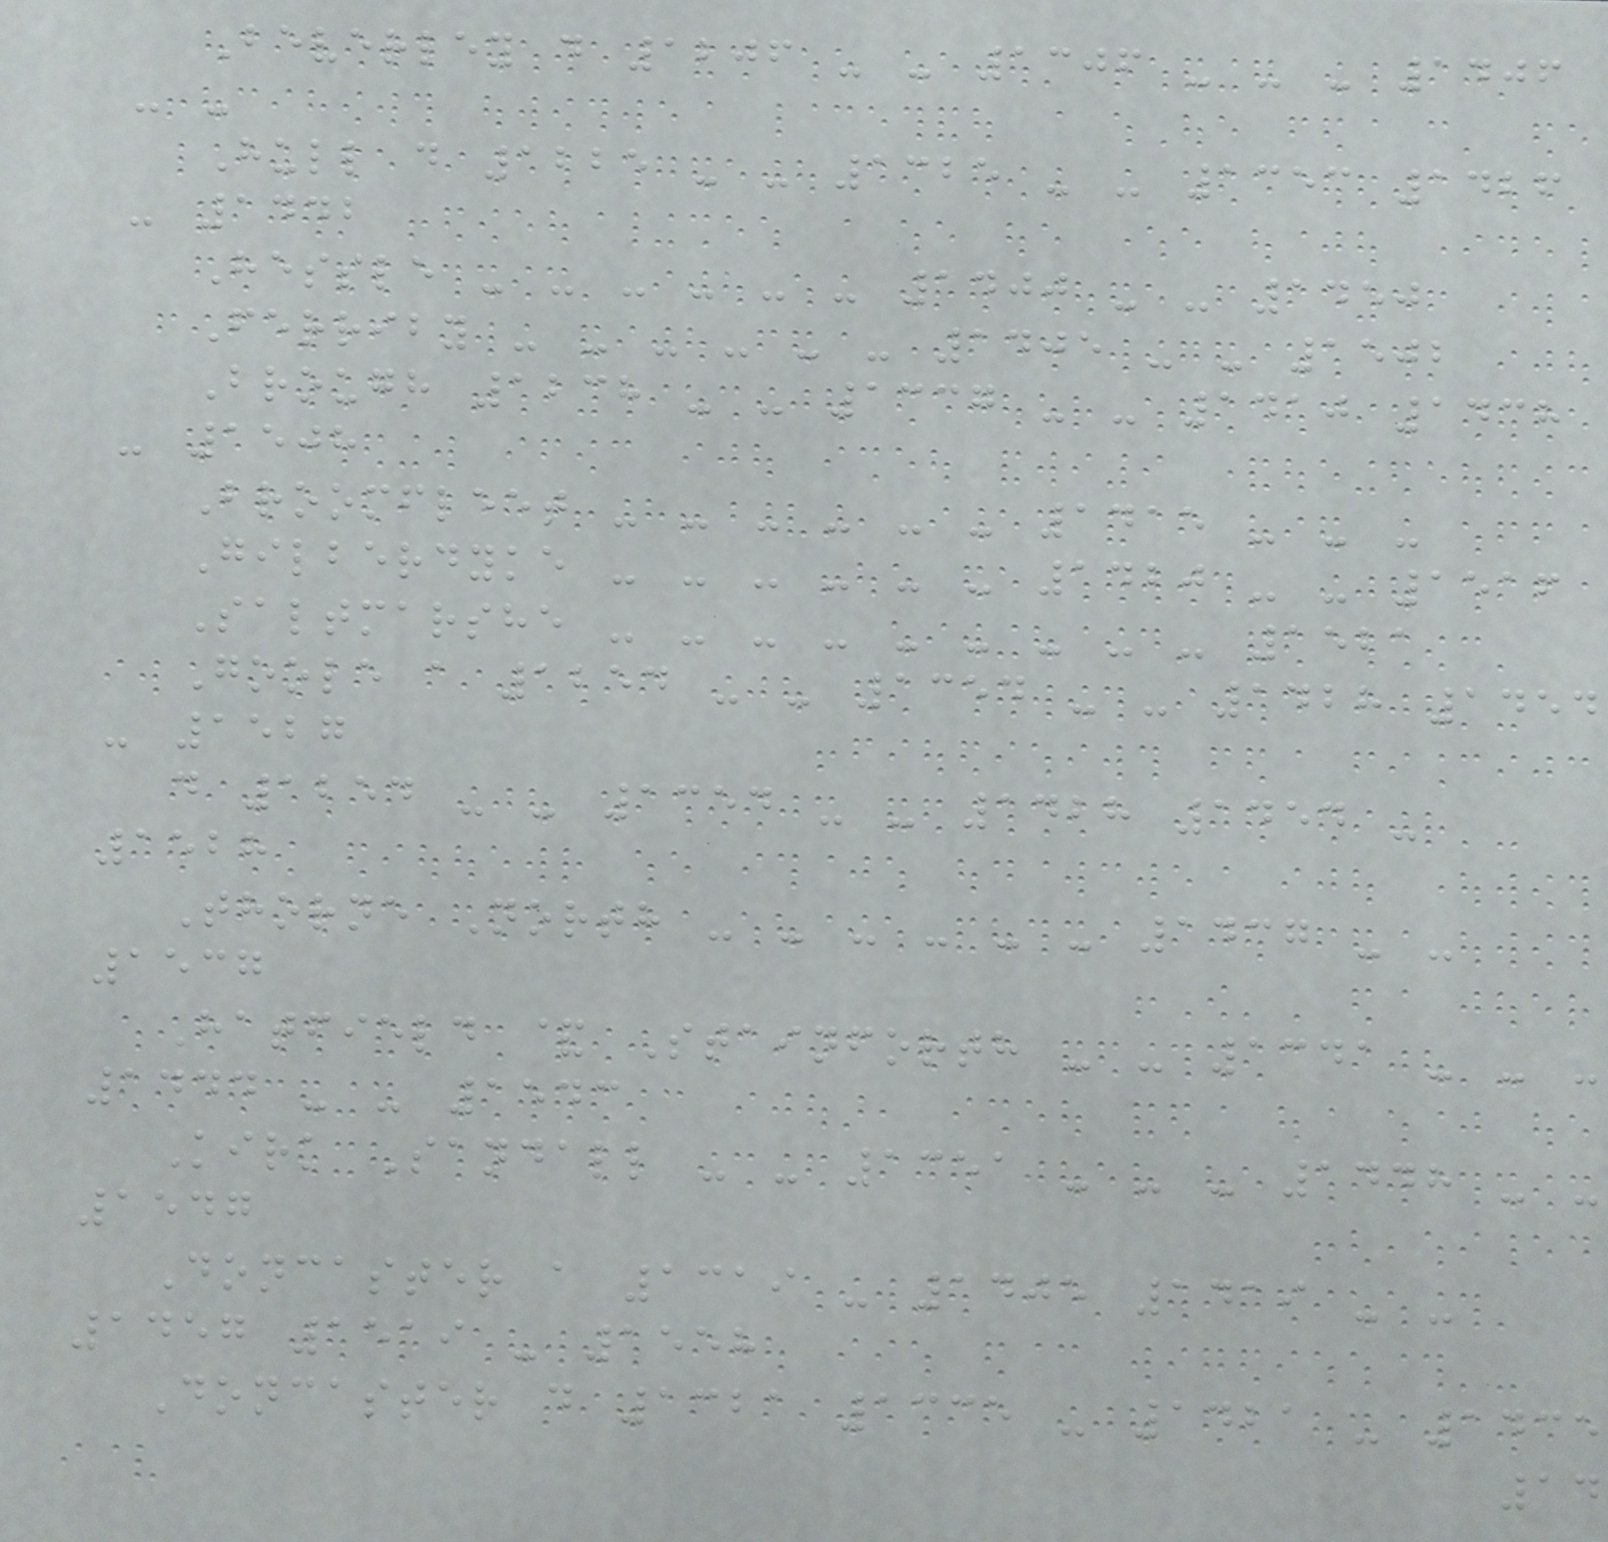Beverley d 1206 - - 1306 - - - 1406
- -
Hull d 1225 - - 1325 - - 1353 1426
- 1442
Hessle - - - - - - 1400 - - 1450
Ferriby - - - - - - 1405 - - 1502
Brough 1238 - - 1337 - - 1410 1438
- 1508
Broomfleet - - - - - - 1415 - - -
Gilberdyke - - - - - - 1420 - - 1516
Saltmarshe - - - - - - - - - 1521
Goole a 1254 - - 1354 - - 1428 1454
- 1527
d 1254 - - 1354 - - 1428 1454 -
1528
Thorne North - - - - - - 1437 - -
1537
Hatfield & Stainforth - - 1341 - - -
1444 - - 1543
Kirk Sandall - - 1351 - - - 1448 - -
1547
Doncaster a 1319 - 1405 1419 - -
1457 1519 - 1558
Doncaster d 1321 1335 - 1421 - 1435
14
